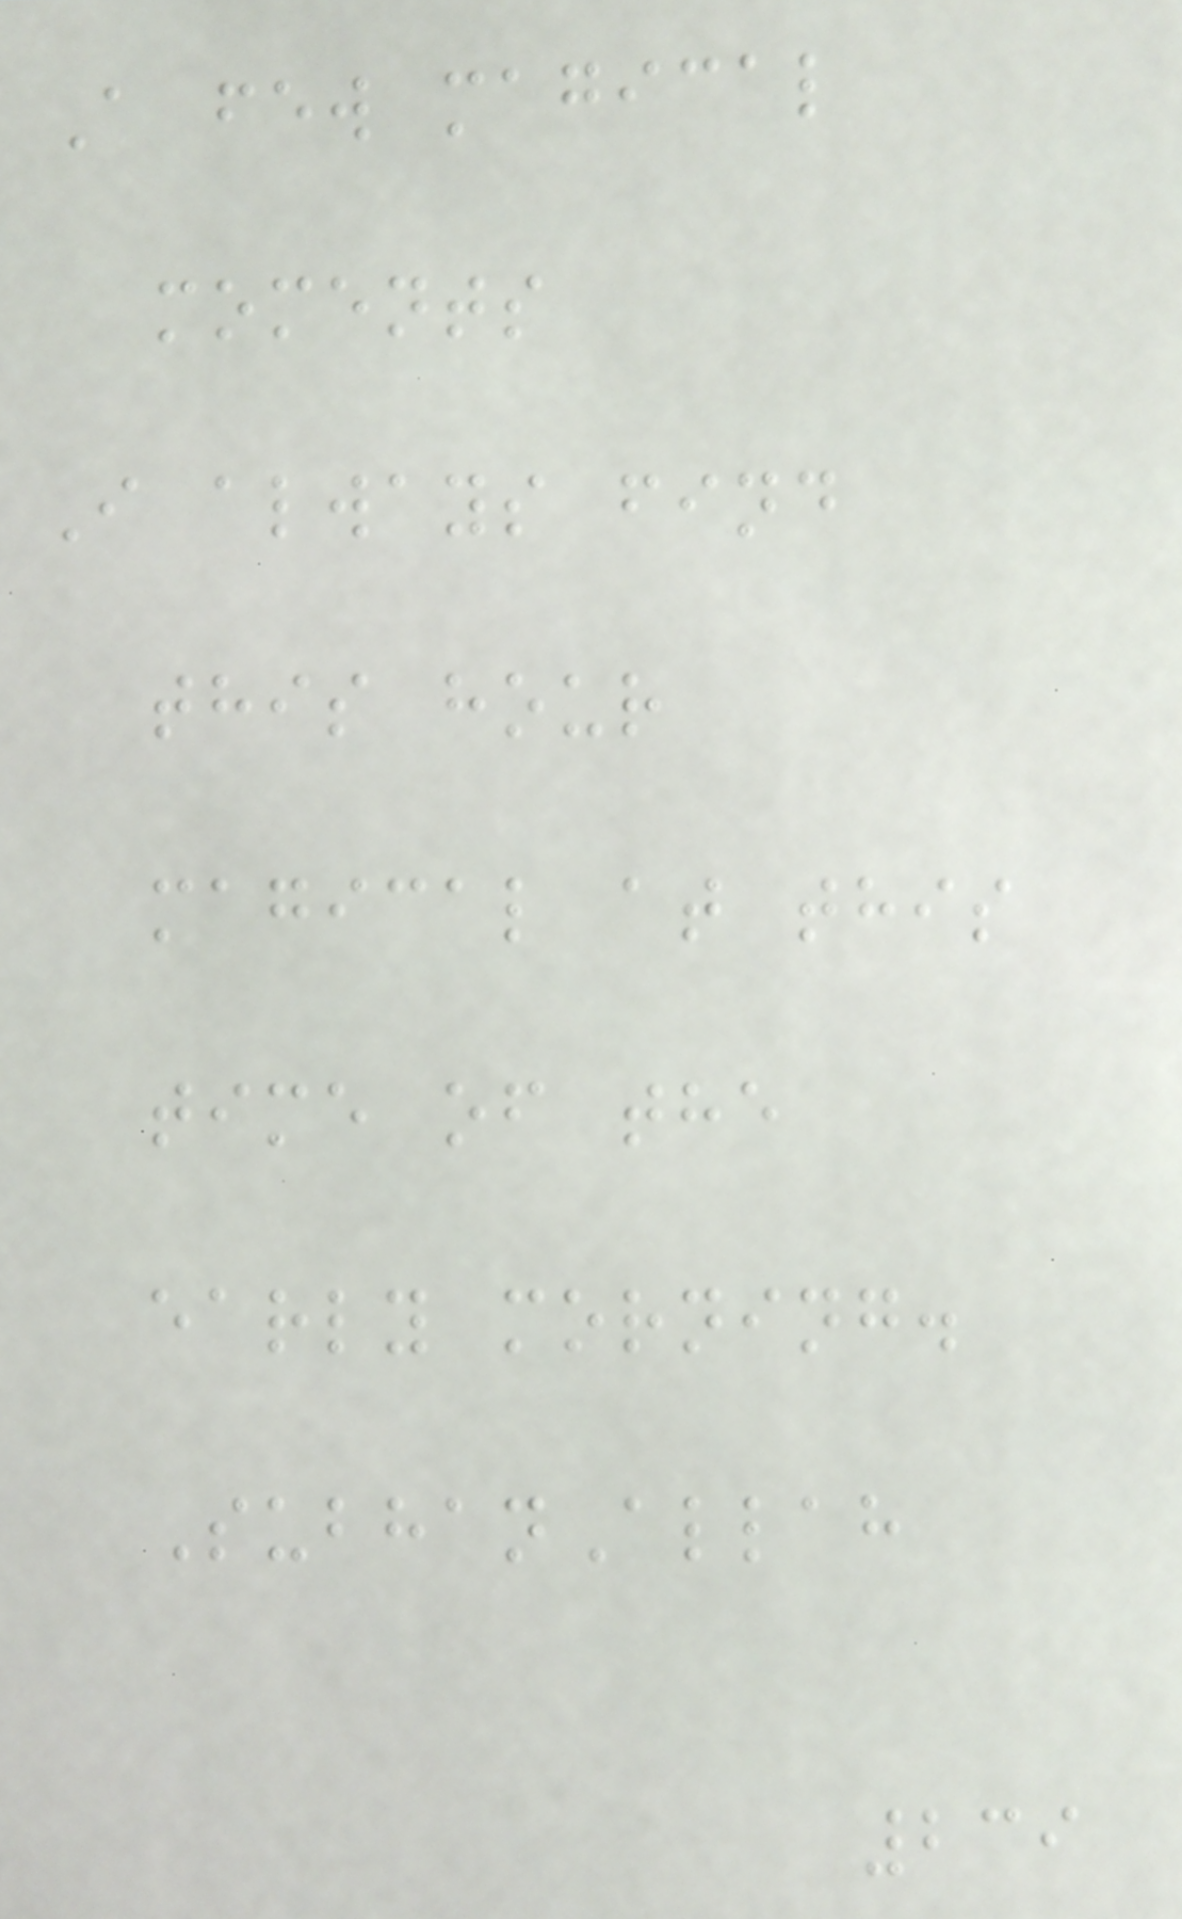A few magical
moments
I always find
this hour
magical at this
time of the
early morning.
SubhanAllah
239
